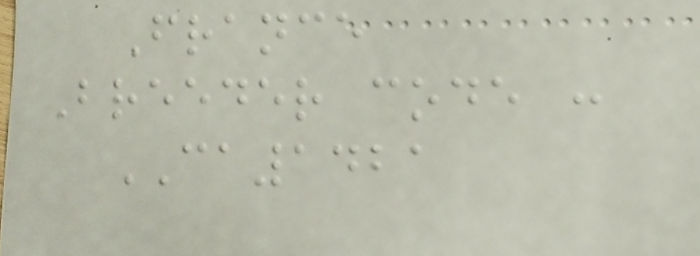France
Breeder code :
CA1421
